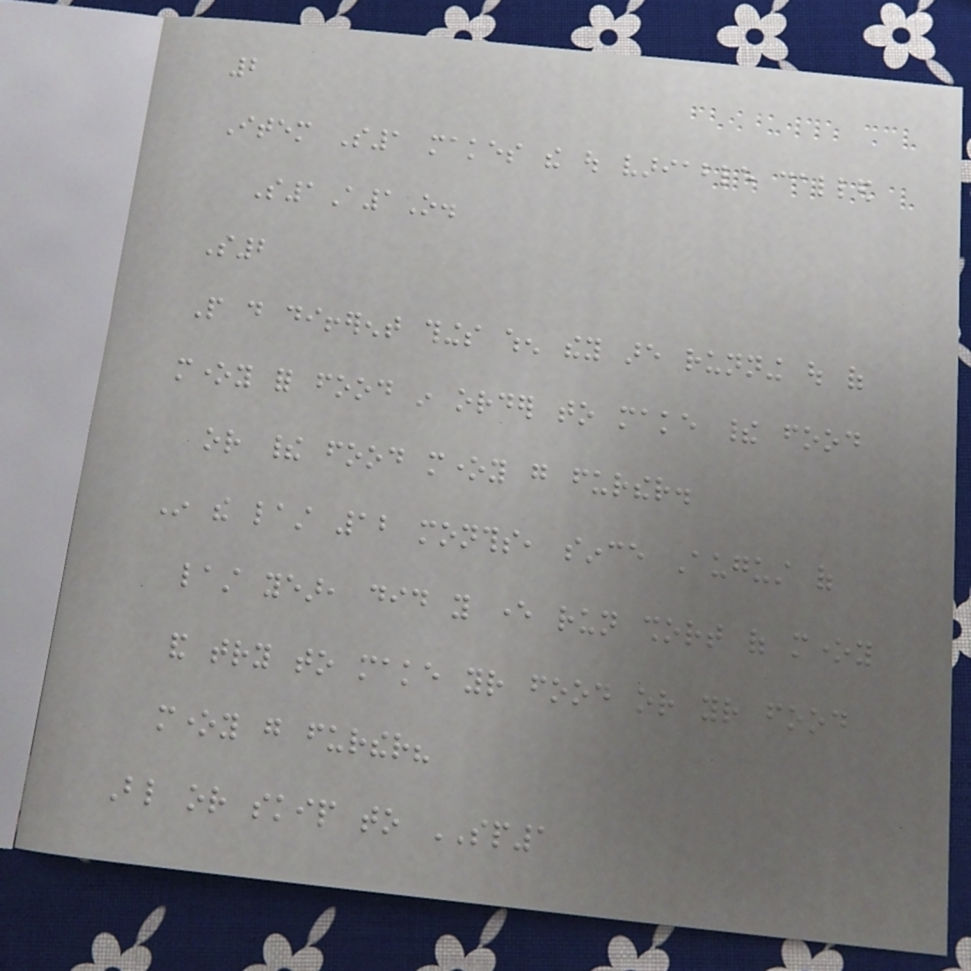2
Item S1 makes the out variable called
S1A1O.
S2
People do different things when they are running out of
money for food in order to make their food
or their food money go further.
In the last 12 months, since August of
last year, did you ever run short of money
and try to make your food or your food
money go further?
Blind or skip to SP1
